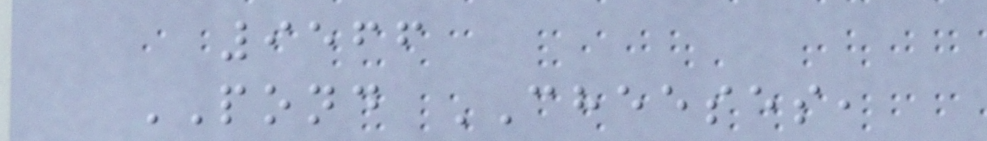9566
POND CHEESES,
